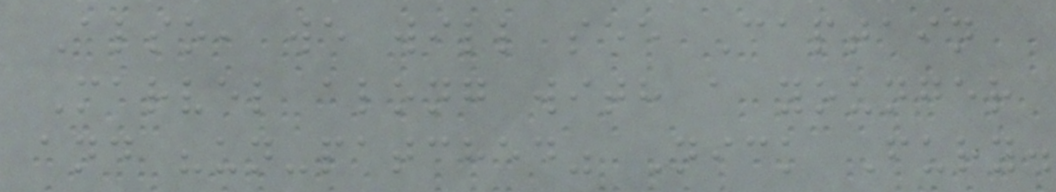Also, we will see Captain
Marvel along with a younger
and "un-patched" Nick Fury.
